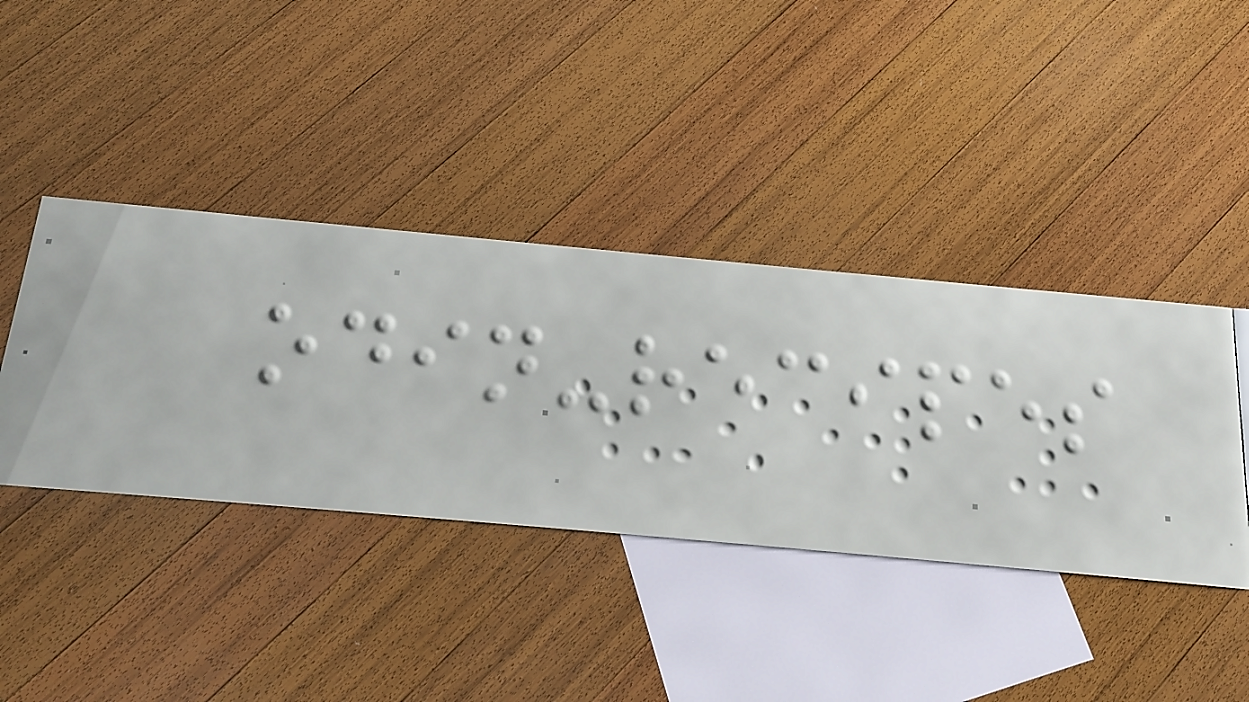odin-recipes
